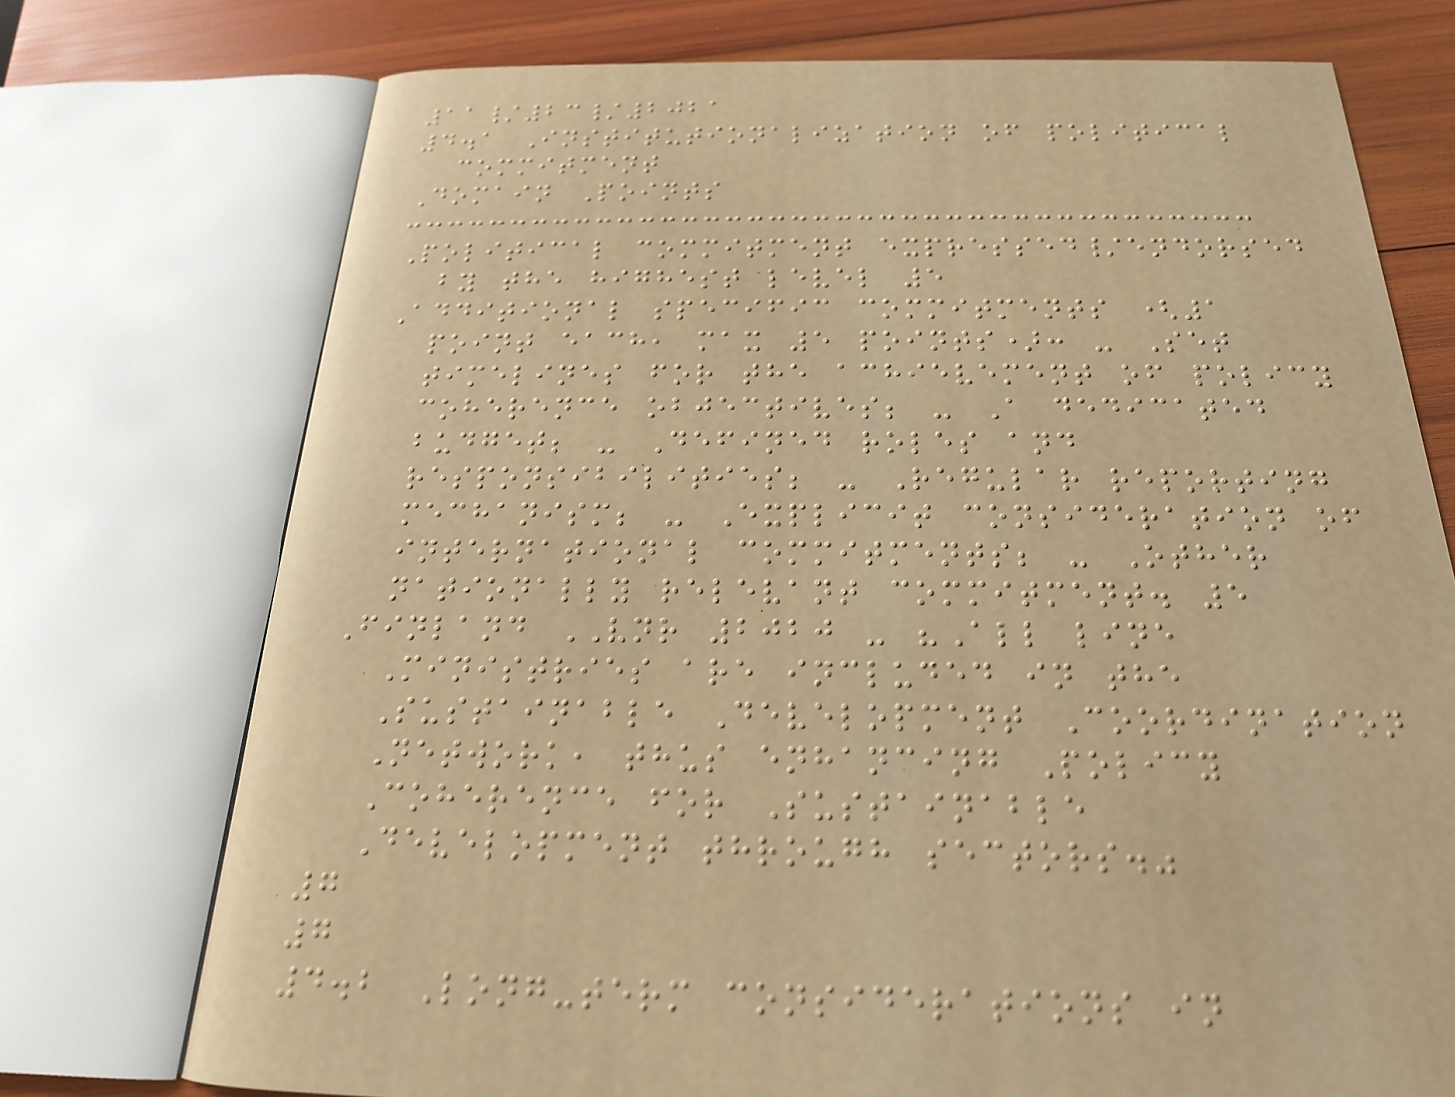11/23/2021
4.1 Institutionalization of political
commitment
Domain Points
Political commitment expressed/endorsed
by the highest level 5
Additional specific commitments (1
point each, max 5 points): - Set
timelines for the achievement of policy
coherence objectives; - A dedicated
budget; - Defined roles and
responsibilities; - Regular reporting
mechanism; - Explicit consideration of
international commitments; - Other
nationally relevant commitment. 5
Finland VNR 2020 - "All line
Ministries are included in the
Sustainable Development Coordination
Network, thus enhancing Policy
Coherence for Sustainable
Development through sectors."
7
7
4.2 Long-term considerations in
